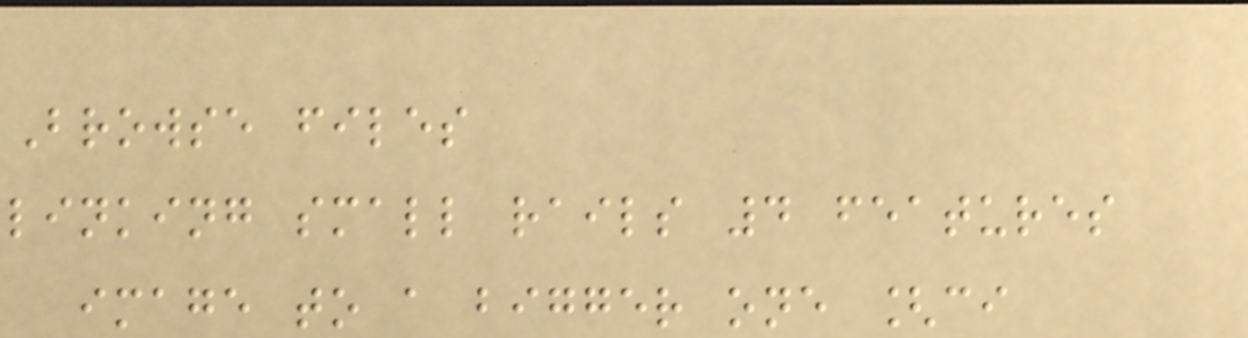Browse files
linking small rails 4 features
image to a bigger one [ci
